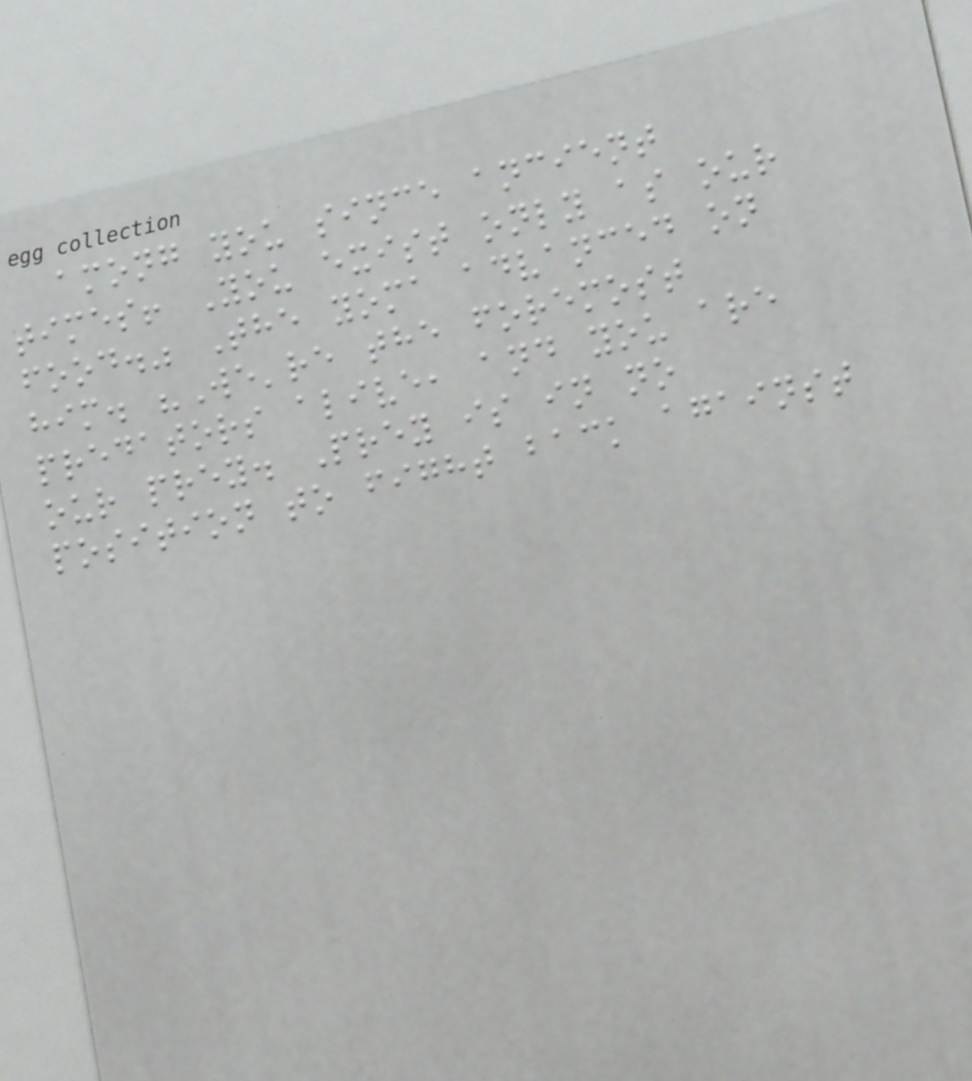among you since ancient
times! You exist only as our
food." The yoma advanced on
him. "We're the foremost
predators alive, and you are
our prey. Prey is in no
position to fight back against
